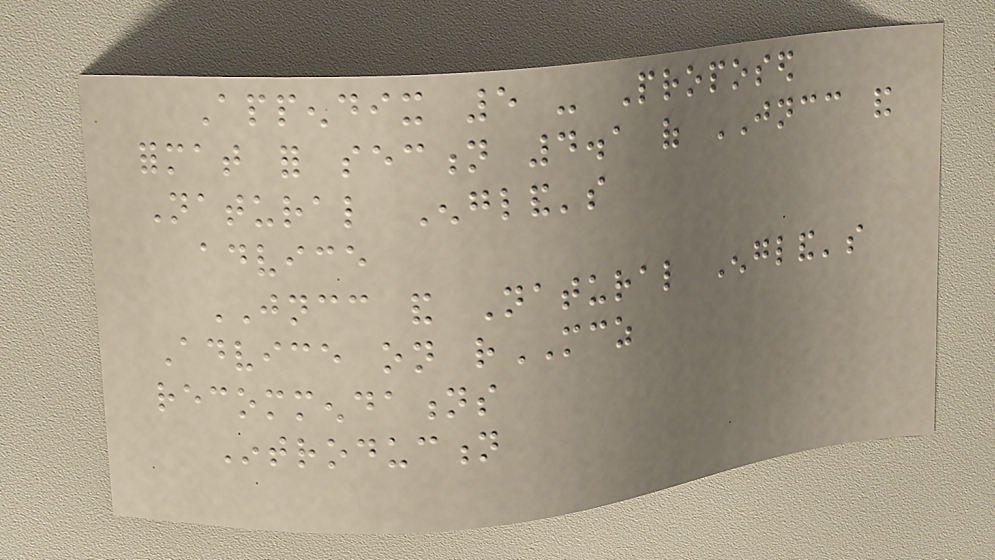Appendix 5 - Proposed
format for section 4.1 of JNCC and
Natural England's
advice
JNCC and Natural England's
Advice on rMCZ
recommendations
Introduction
